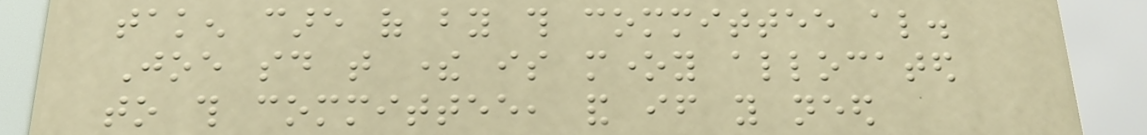taken care of by this committee also.
Joe said that there is money allocated
to this committee, and if you need
